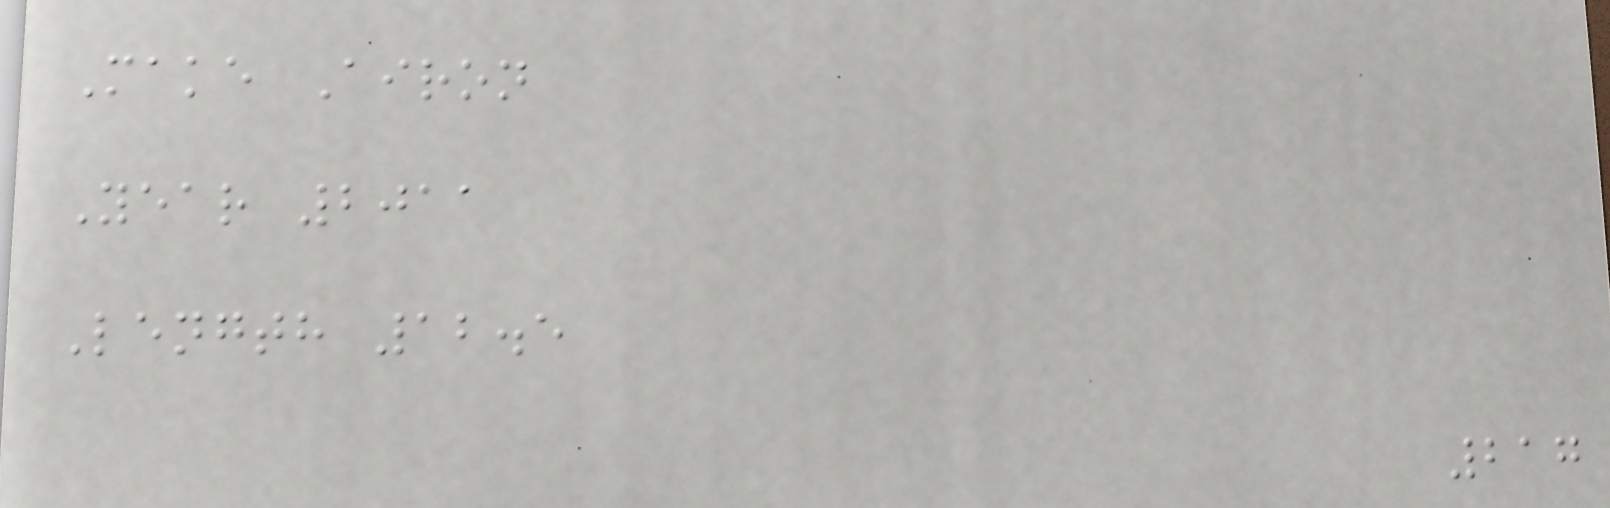Make Airon
Year 2011
Length 12.5
217
